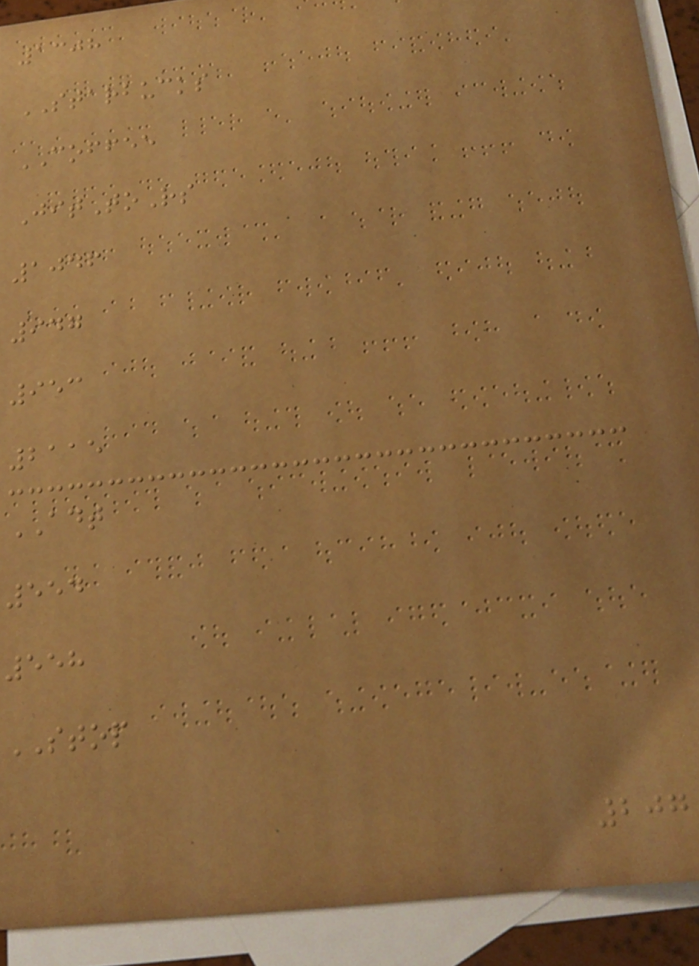1308
STARBUCKS
COFFEE
JitToRs
1046
947
953
2115
ADT
554
558
STOP
207
